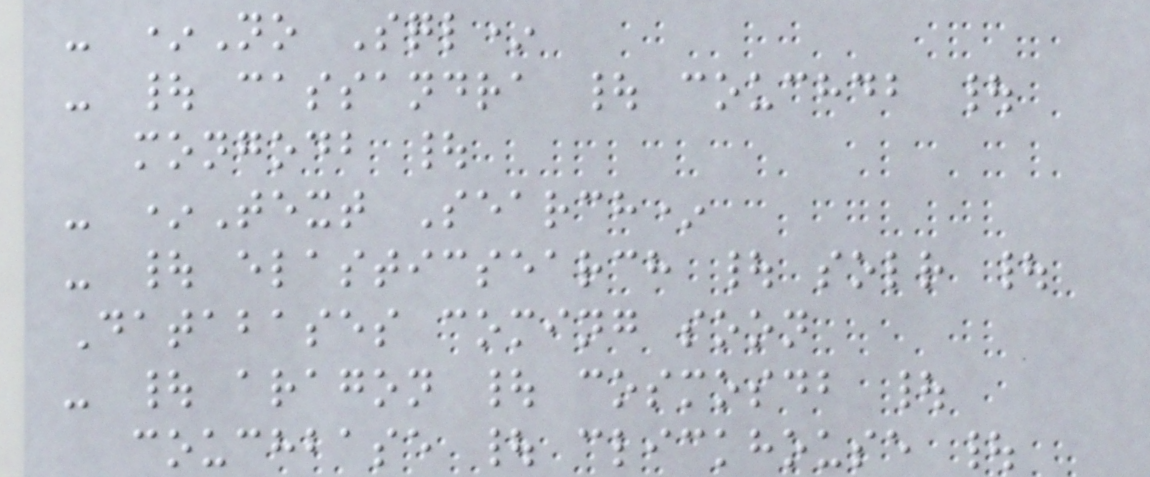- *No Sql*
- | cassandra | couchdb |
mongodb |
- *Text Search*
- | elasticsearch | solr |
Databases coming soon
- | aragon | cosmosdb |
couchbase | clickhouse |
